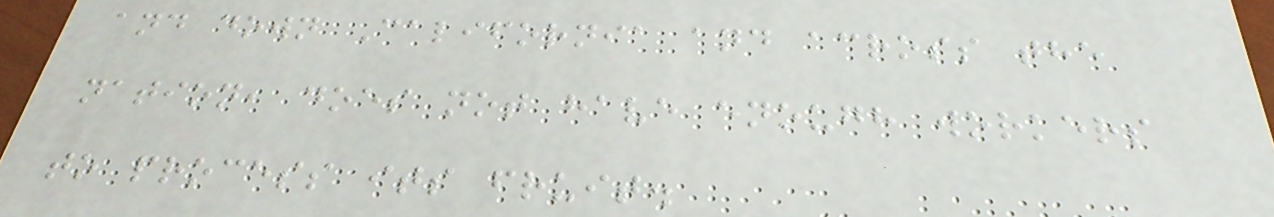and down California and across the
nation, does not have enough workers
to process its fruit.
